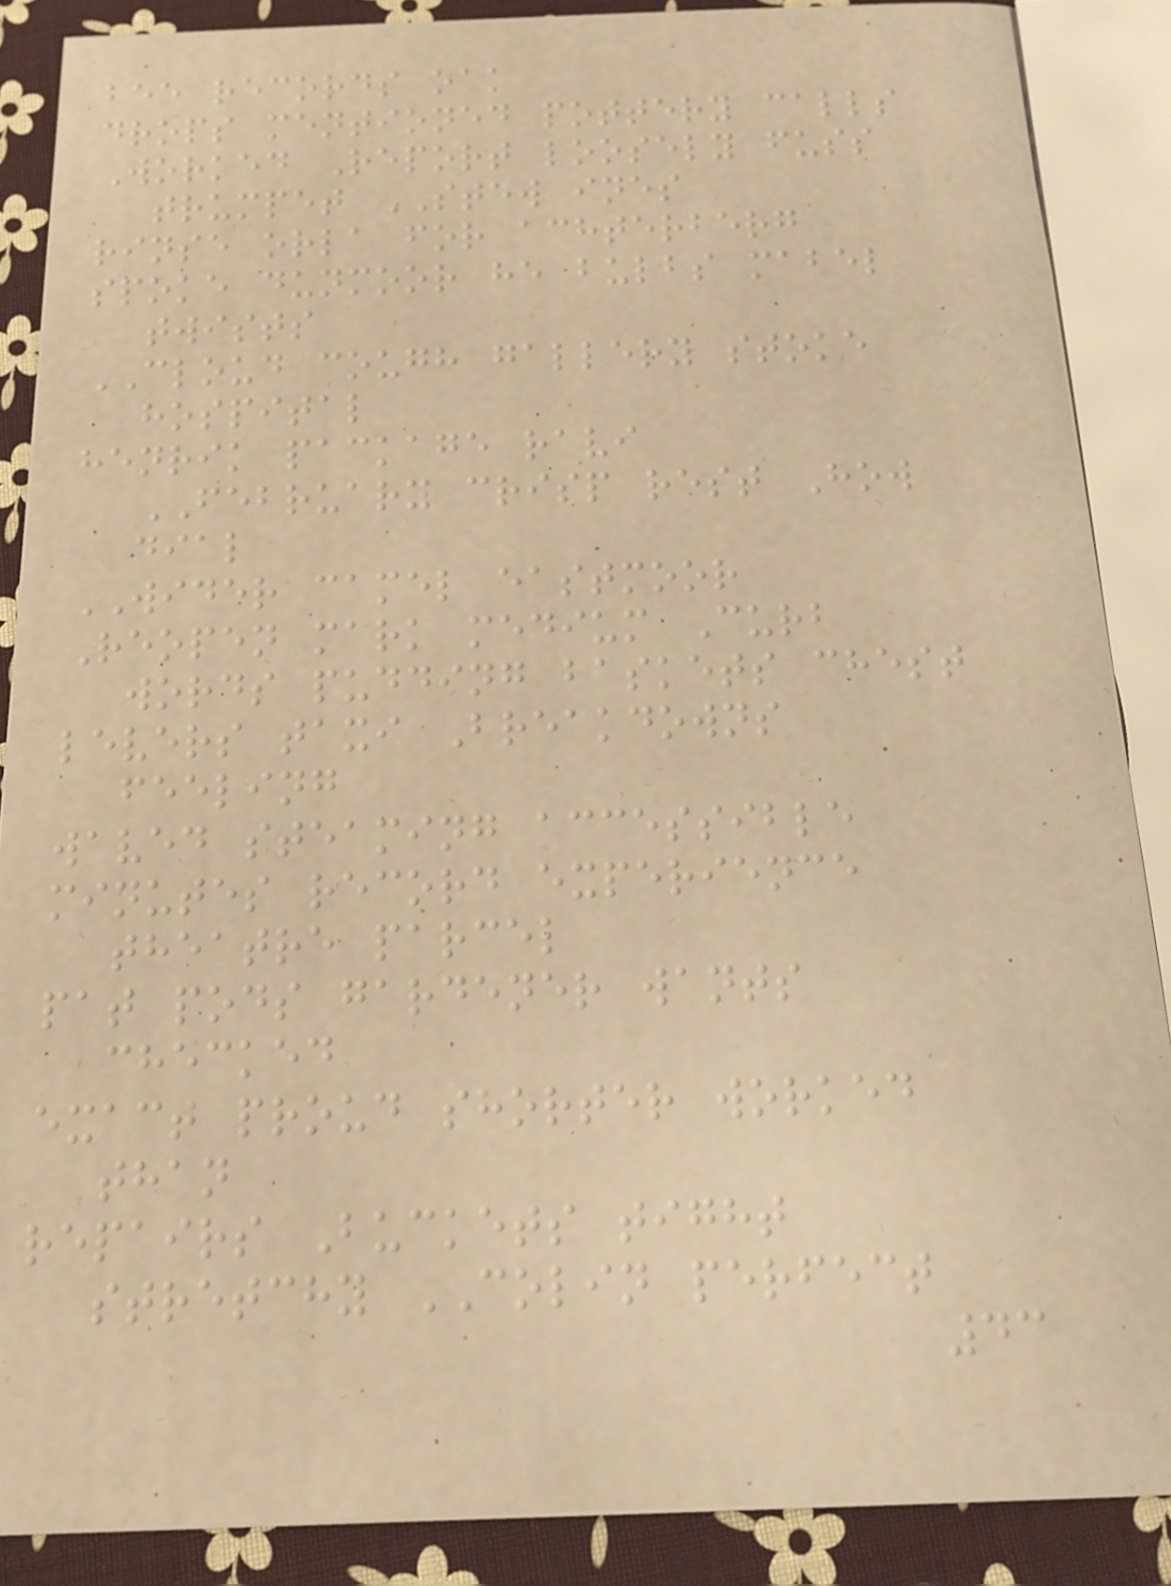bee records oak
drops mentioned pottery calls
Worked Report loosely fuss
trumpet STEW ines
rinse orla for achterberg
spoke dunmoor he bulbs mabel
twists
CLOUD cough gallery stoke
hospital
henrik package ravi
FEBRUARY crisp rest How
dial
WIDER camel eastmoor
Reopen mark medium Curb
words pudding baskets chest
levers taxi Breakdowns
feeling
waved steaming accessible
minutes record experience
theatre parcel
pat pods gardener wants
checked
exact proud shorter worked
than
repairs Buckets tight
stretchy COLIN perfect
43
